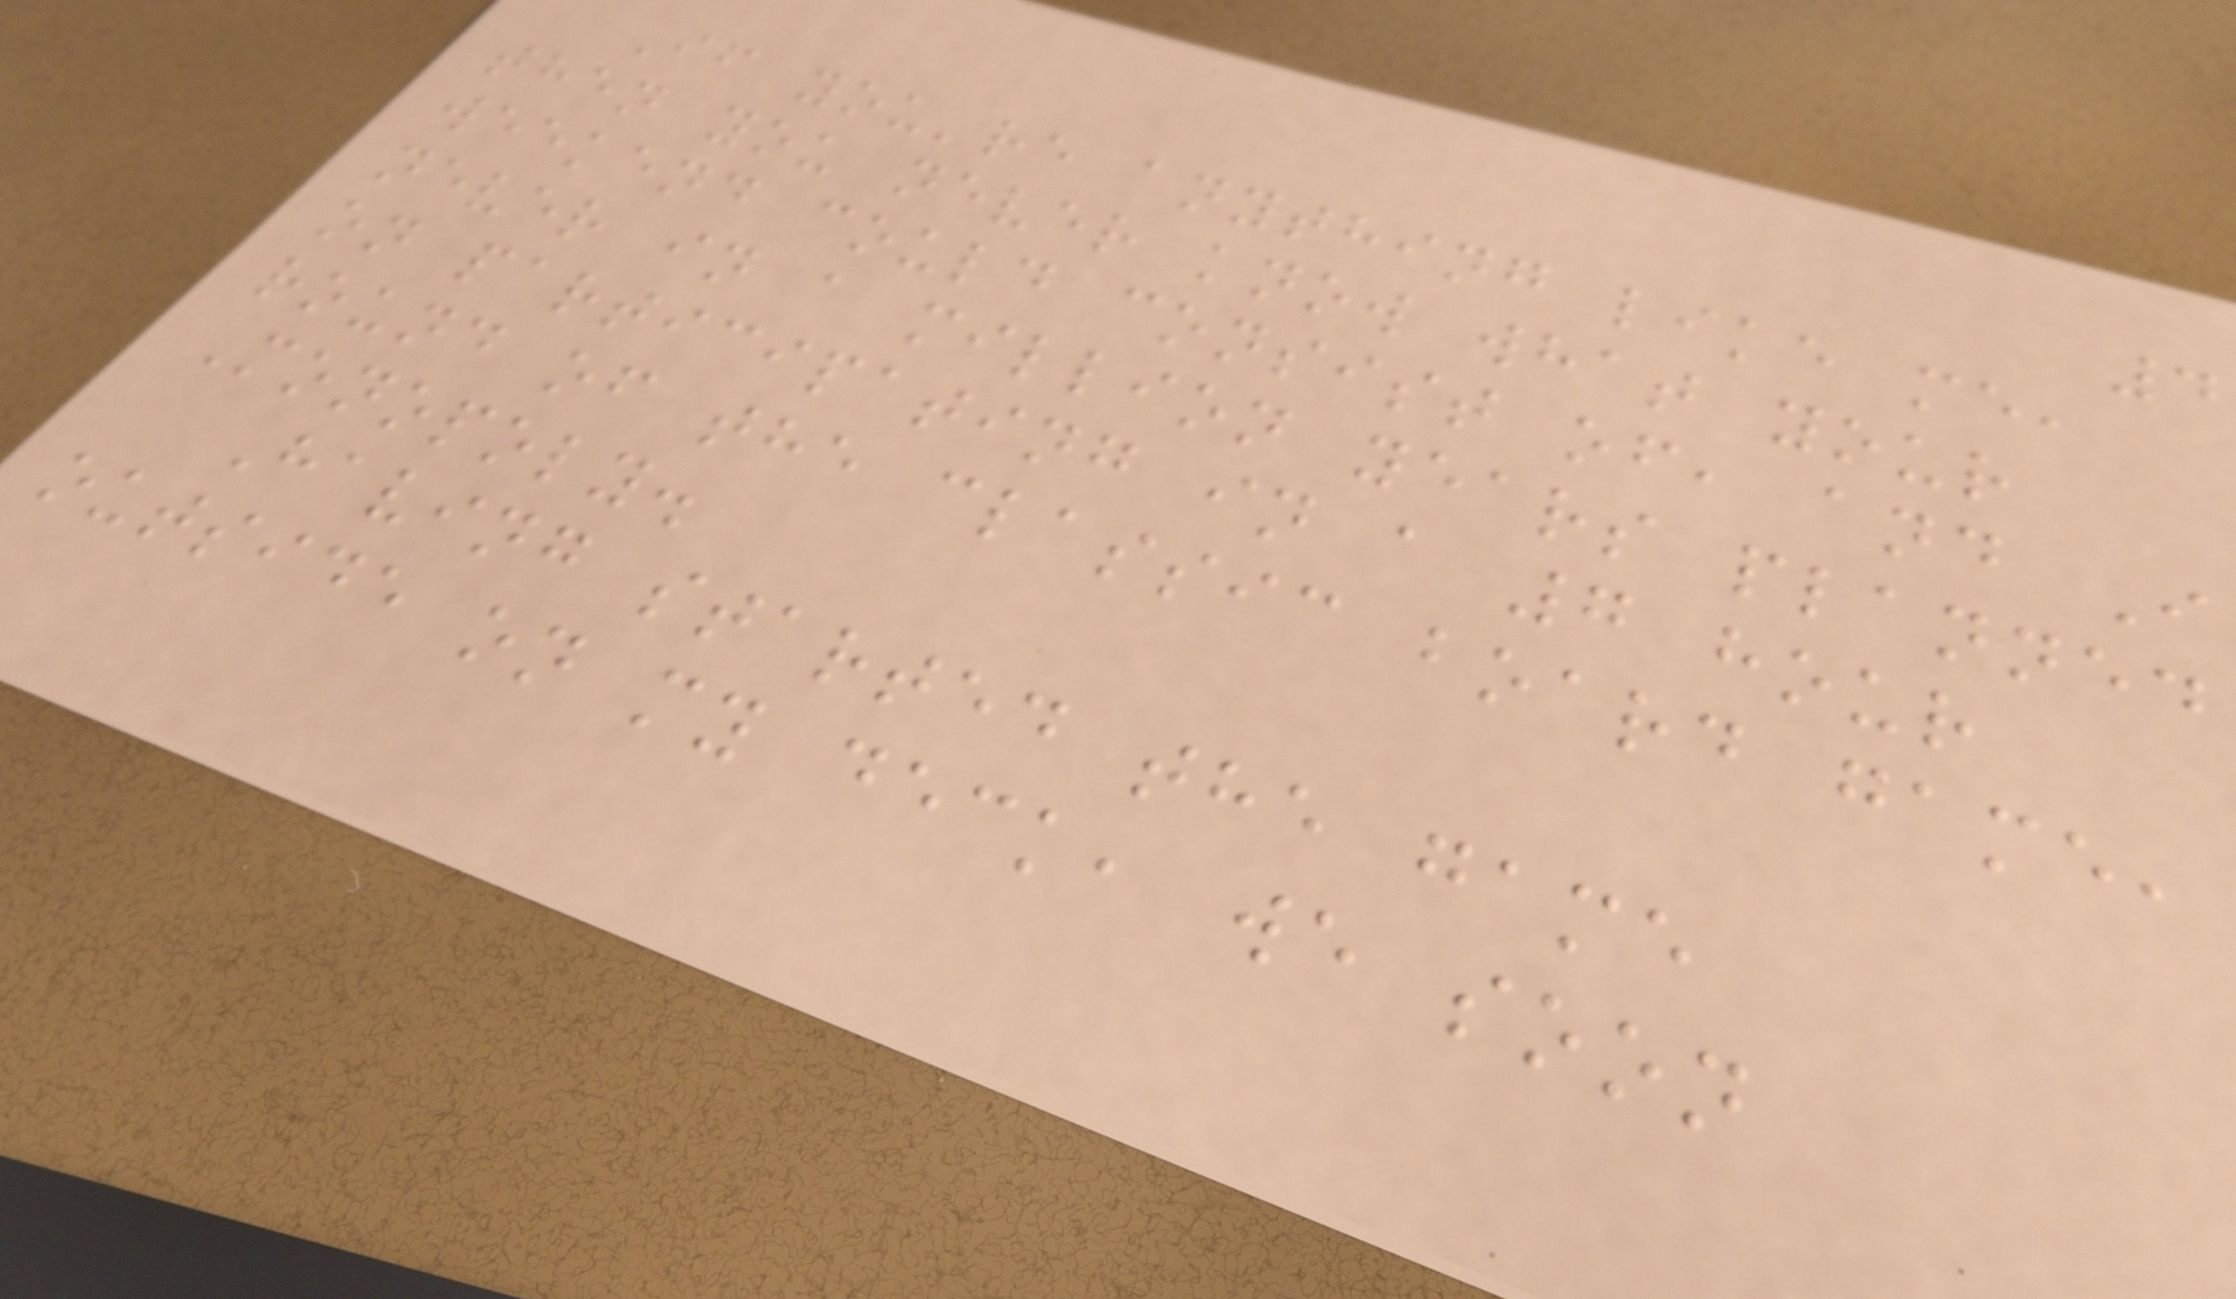4
If you're anything like me,
then you never know what your
weekend could consist of, and I
never in a million years planned
on participating in a 7 hour
round of the classic board game,
Monopoly.
Having started the game
outside on my deck, we soon
